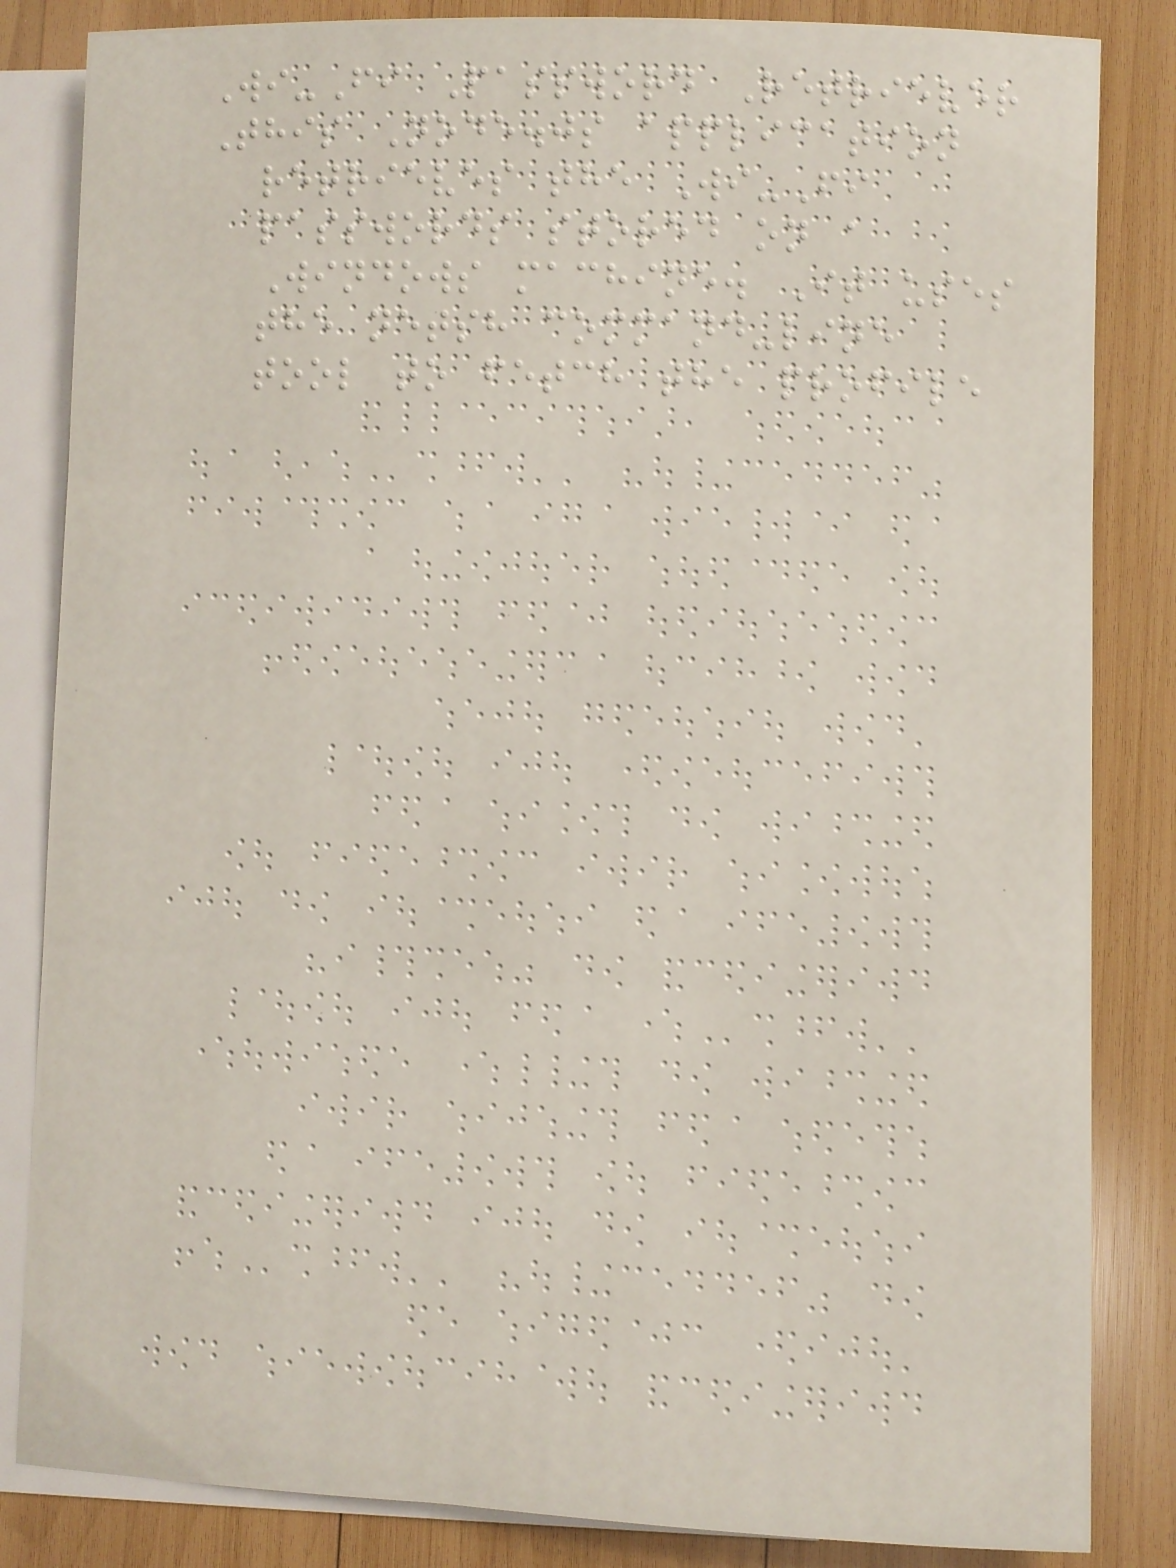Wi-Fi Password Retriever
This Node.js application
retrieves the Wi-Fi
passwords stored on a
Windows machine. It uses
the netsh command-line
tool to fetch the profile
